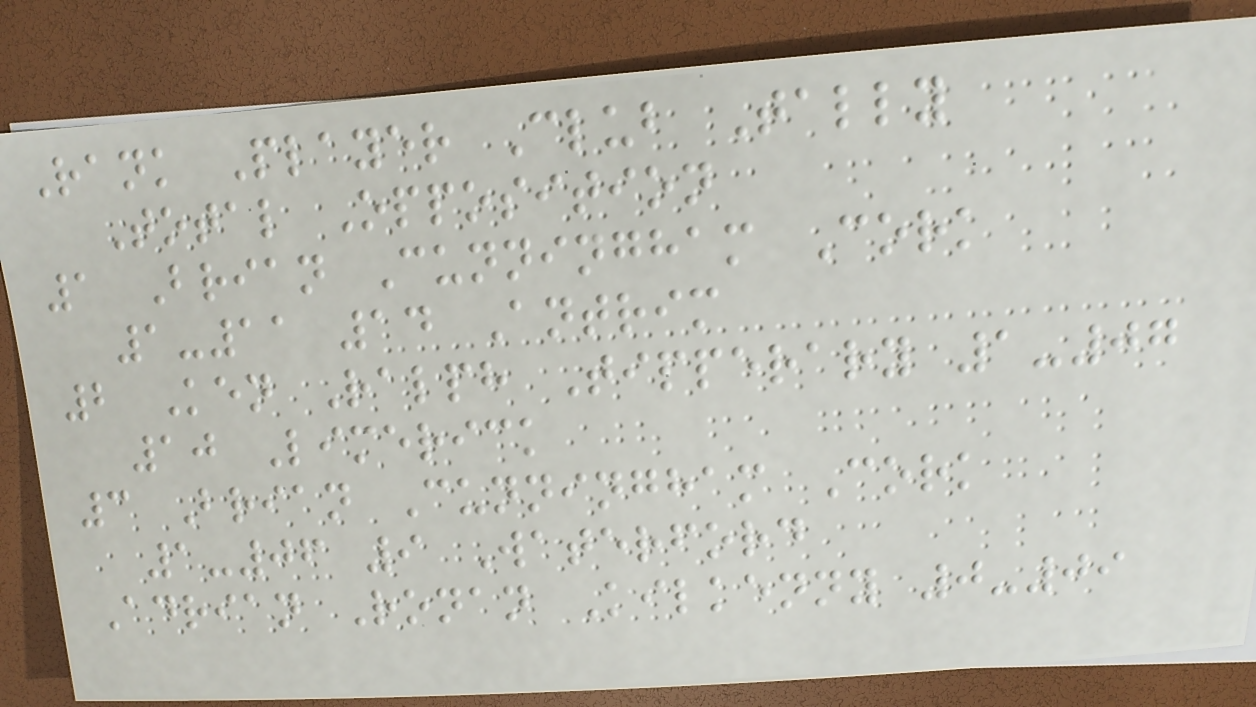Rank Player Club Tally
Total Opposition
1 Brian Cunningham Cork
1-11 14 Antrim
2 Ken Ralph Tipperary 1-07
10 Limerick
3 Brian Cunningham Cork
1-06 9 Waterford
Adrian Ronan Kilkenny 0-09
